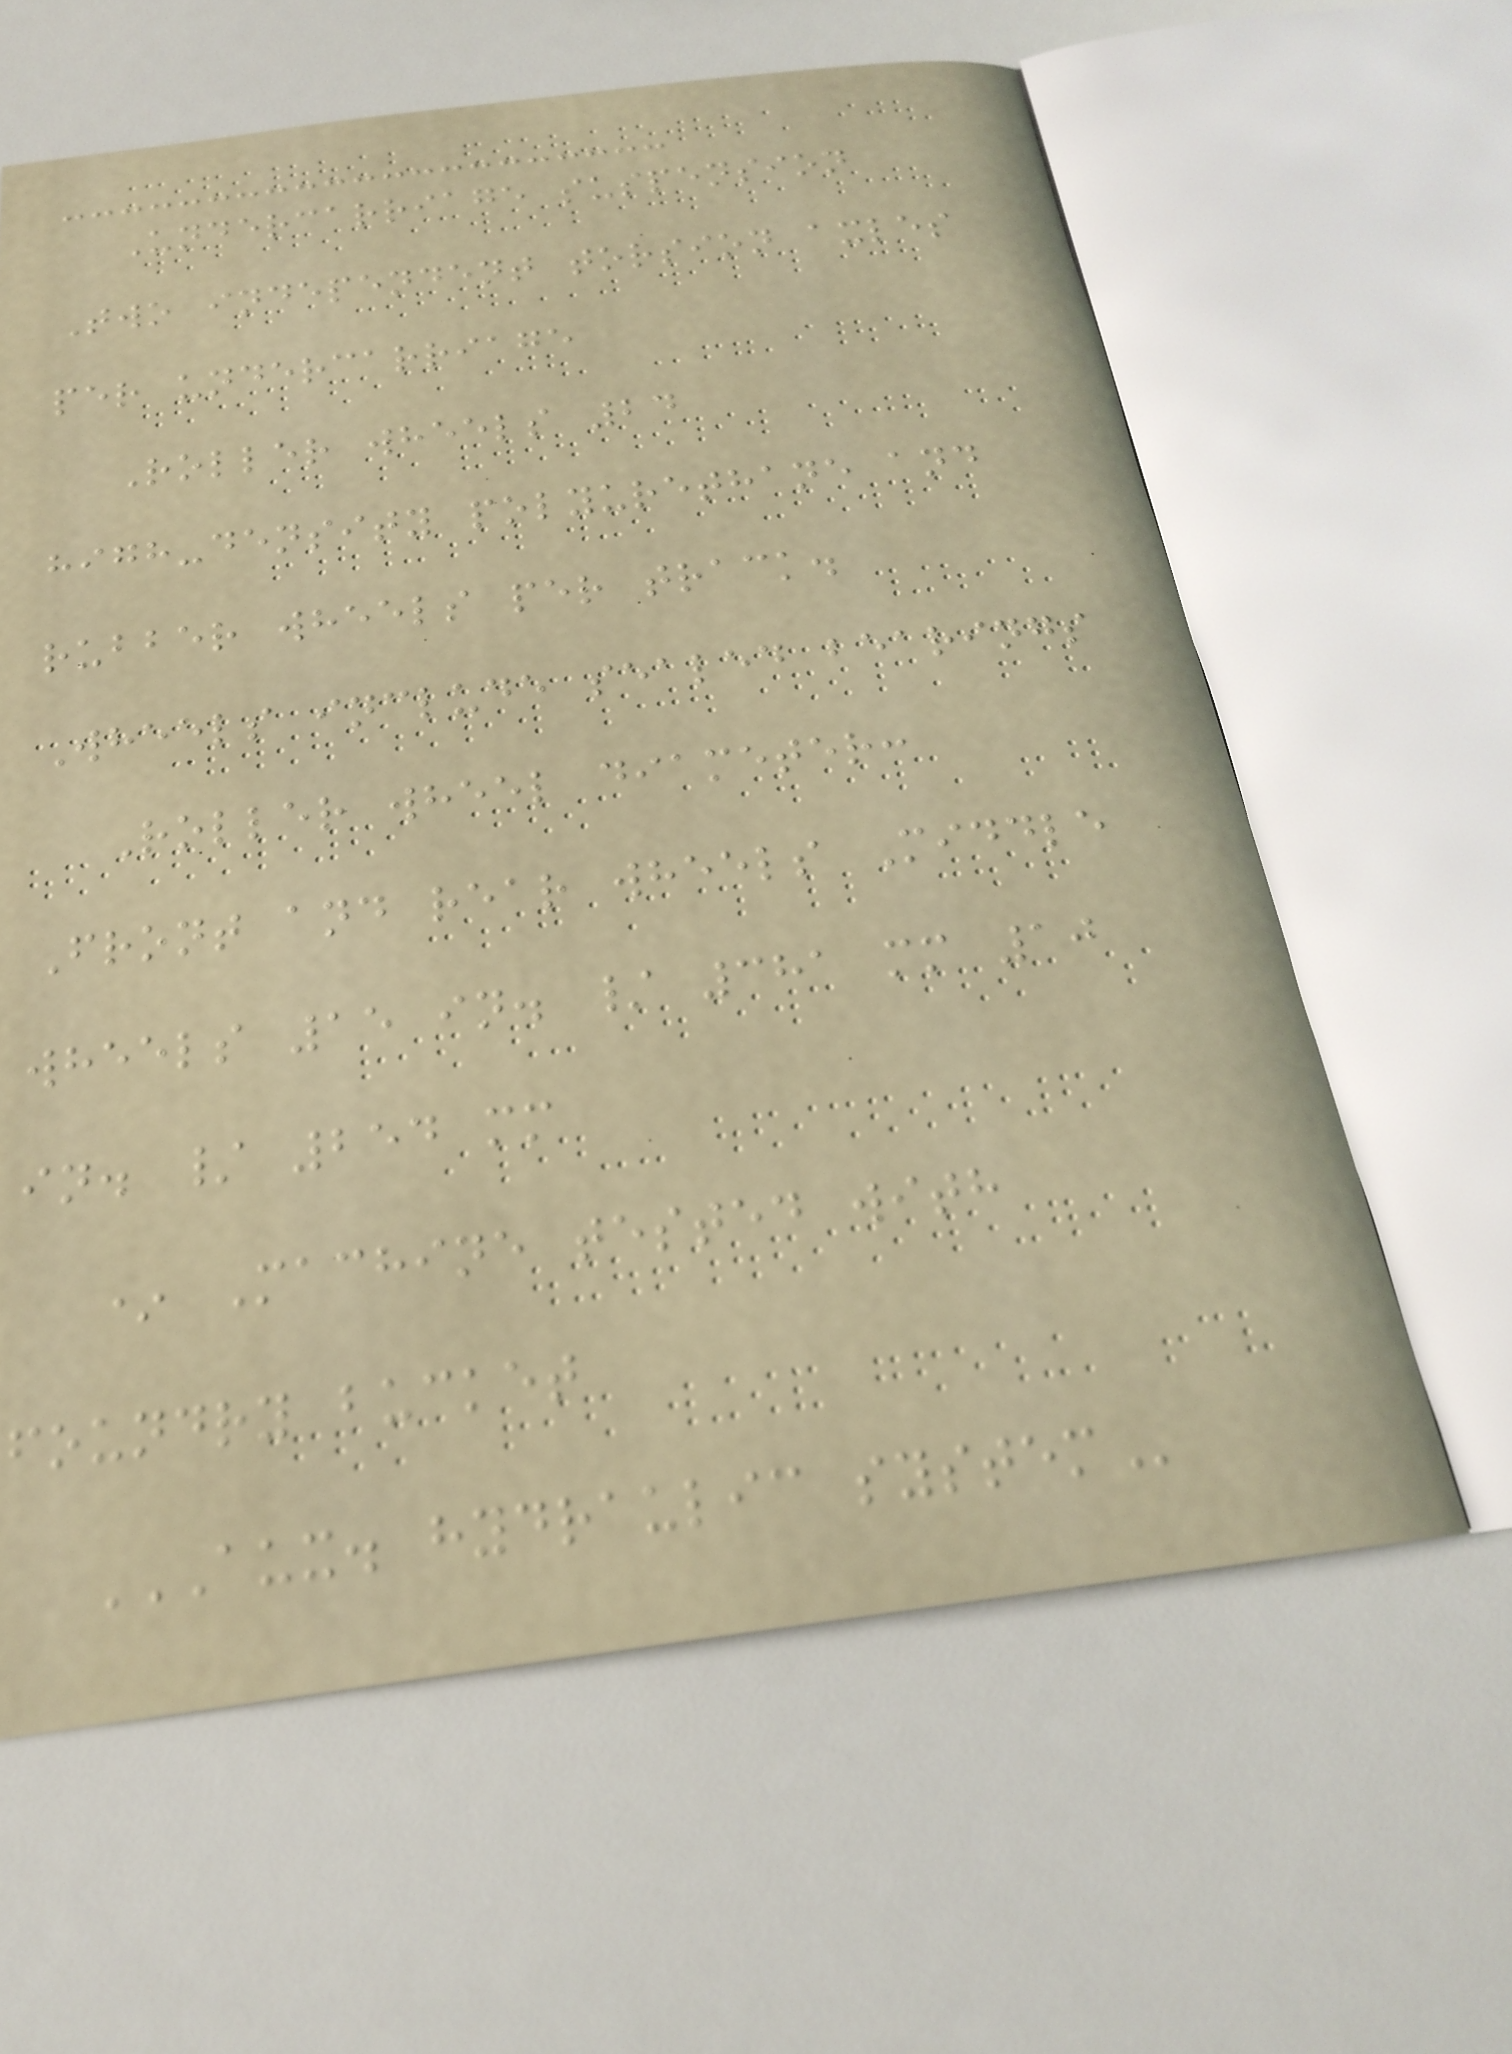Undercarriage suspension
Two independent torsion axles
per undercarriage
Roller wheels 24
high-density polyurethane and
rubber wheels per track.
Wheels include sealed bearings
Roller wheel diameter:
Front and rear wheels Middle
wheels 15 in. / 381 mm 10
in. / 254 mm
* Machine tested with
foundry bucket
AUX. HYDRAULIC SYSTEM
